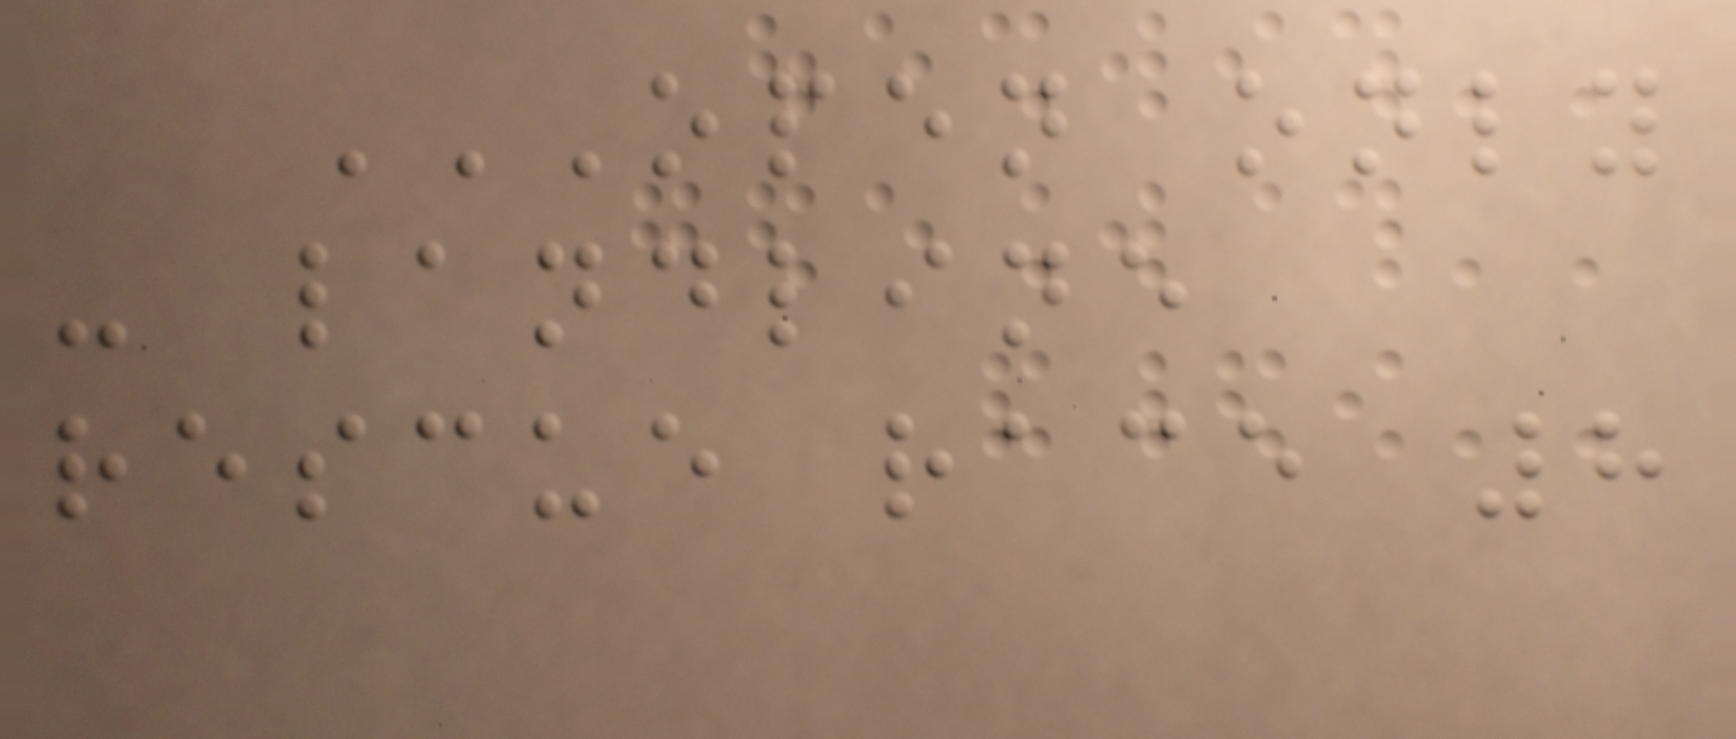OPEN ONLY
- LANDLINE
RESCUE RACE 8
